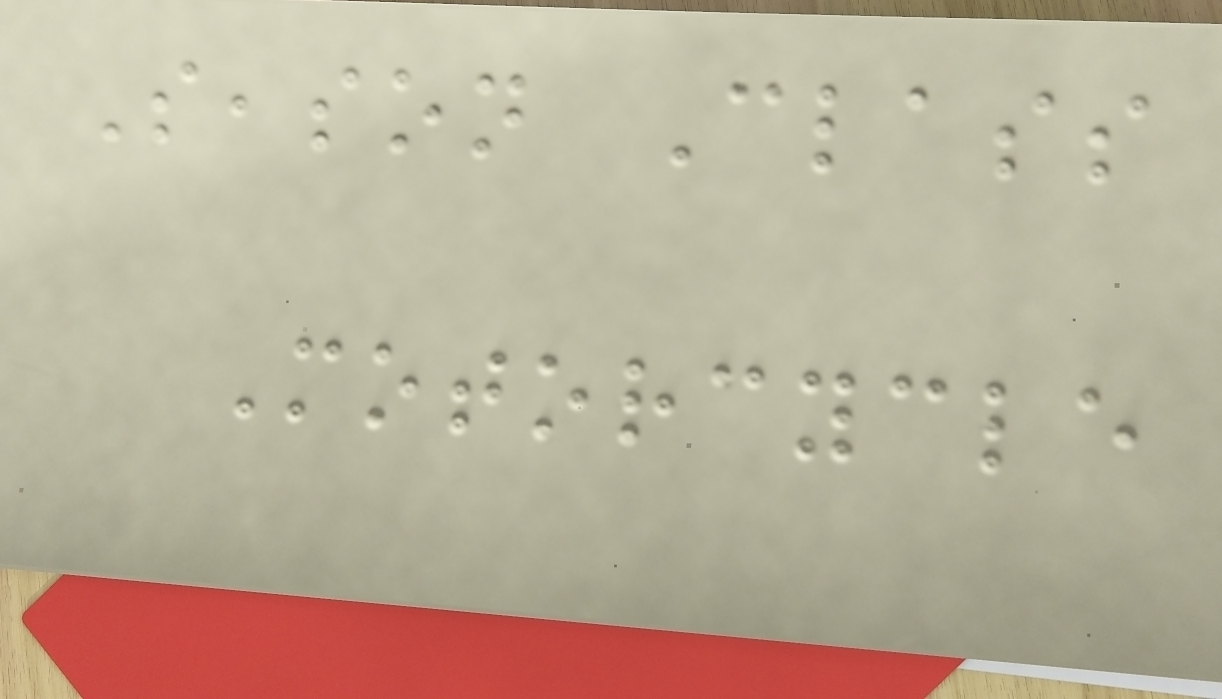Season Class
Motorcycle
